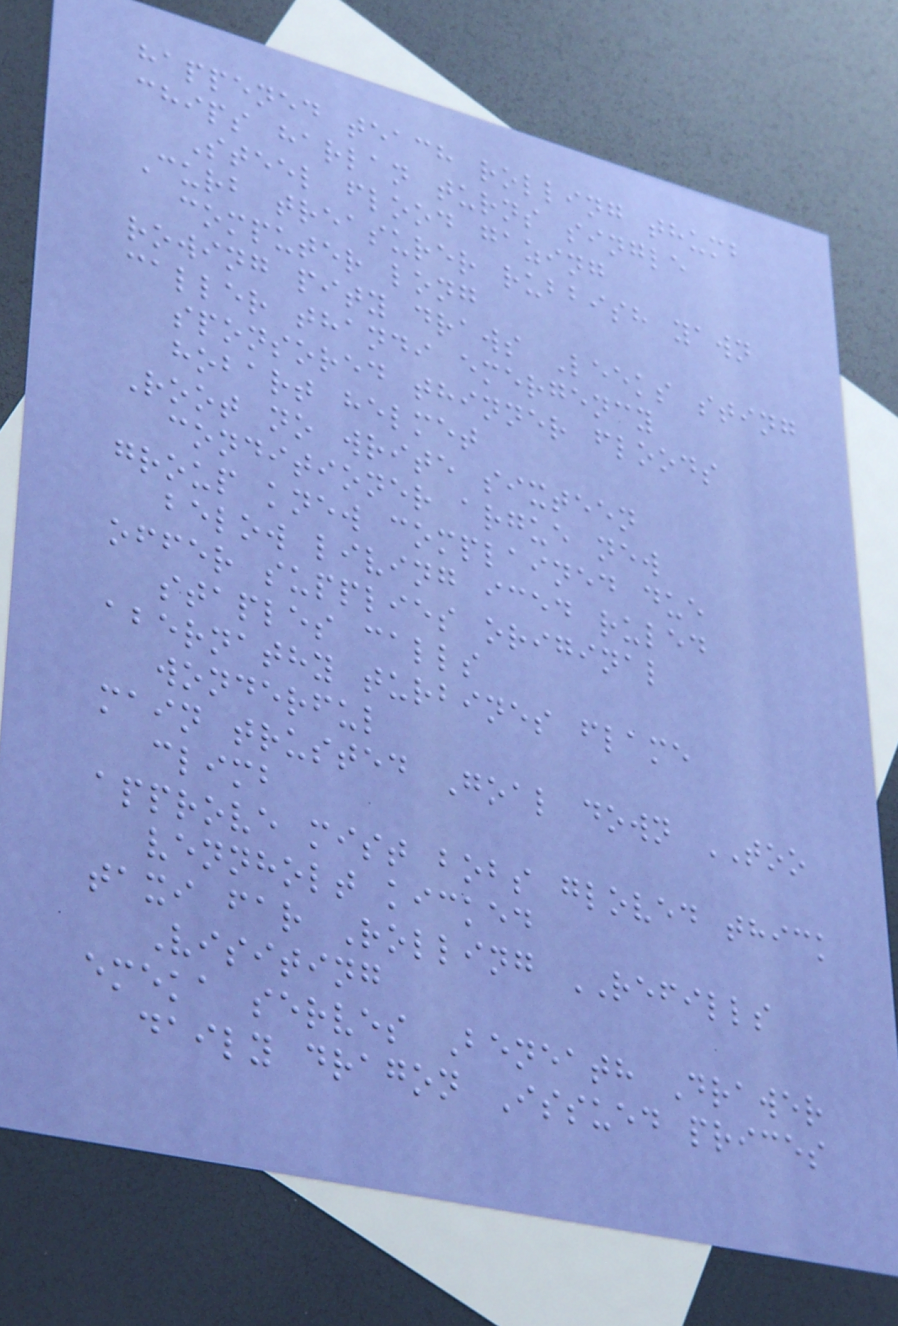happened teach rolling thumb
chips harlan turns single
Steel flood gazing
Curb treasurer rubbish yawn
computer long
rowing pity draws Leeks sting
caller thandi emergency
sponsored thinner floods
hobart helmet
Root no write sixteen
conditioner argue new
group knew complained due
below living iced ruled
offer supplies original
staples calls
abernathy turbines flame
wonderful
main trusted Goal down TOO
climb
approve mist bobs gloved thick
vennholt kicked
taxi far Rolling REFILLS
Visiting
emeka serves Beneath Drawer
daily dragon Issued prices
